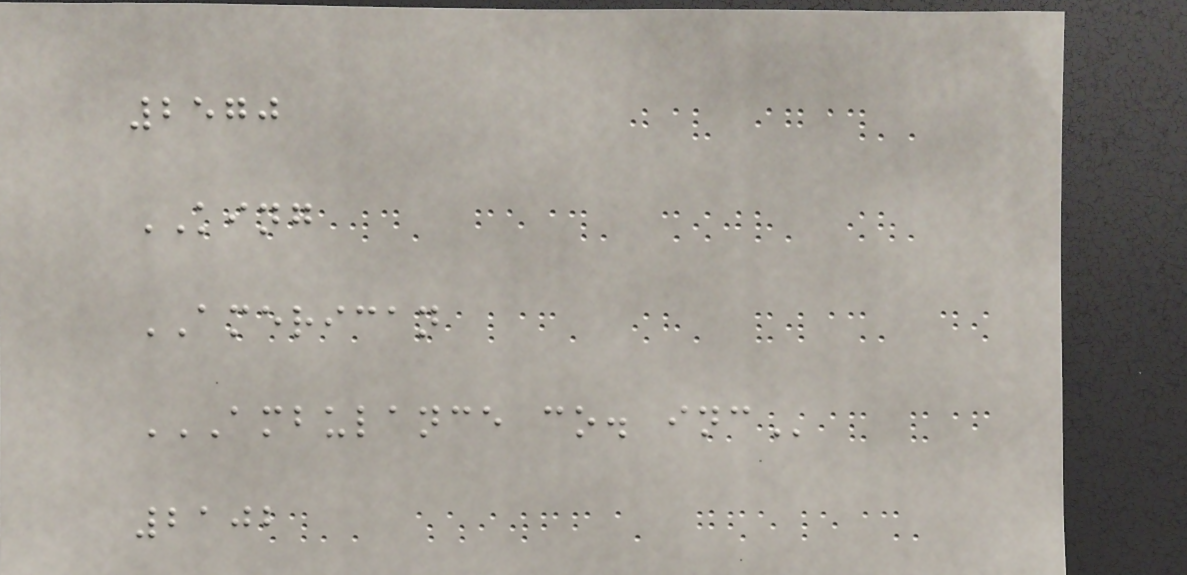2570
KING
AMERICAN
AMBULANCE CO. INC
2102
